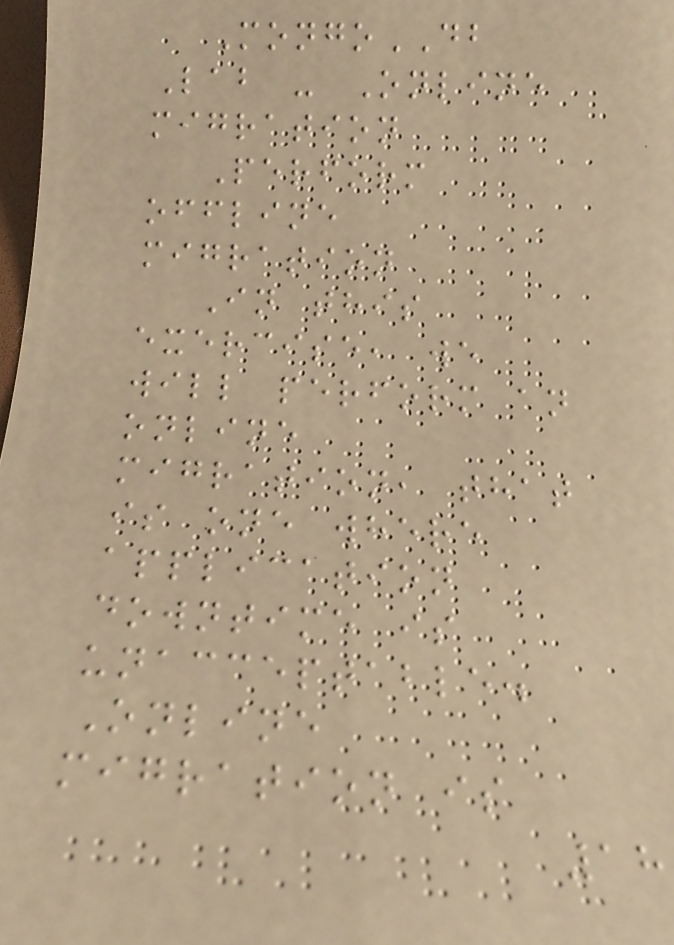MongoDB
Lab - Online
migration
Perform
offline
migration
In this
exercise, we
will perform an
online
migration, that
is one where
application
downtime is
unacceptable.
Online
migration is
18
